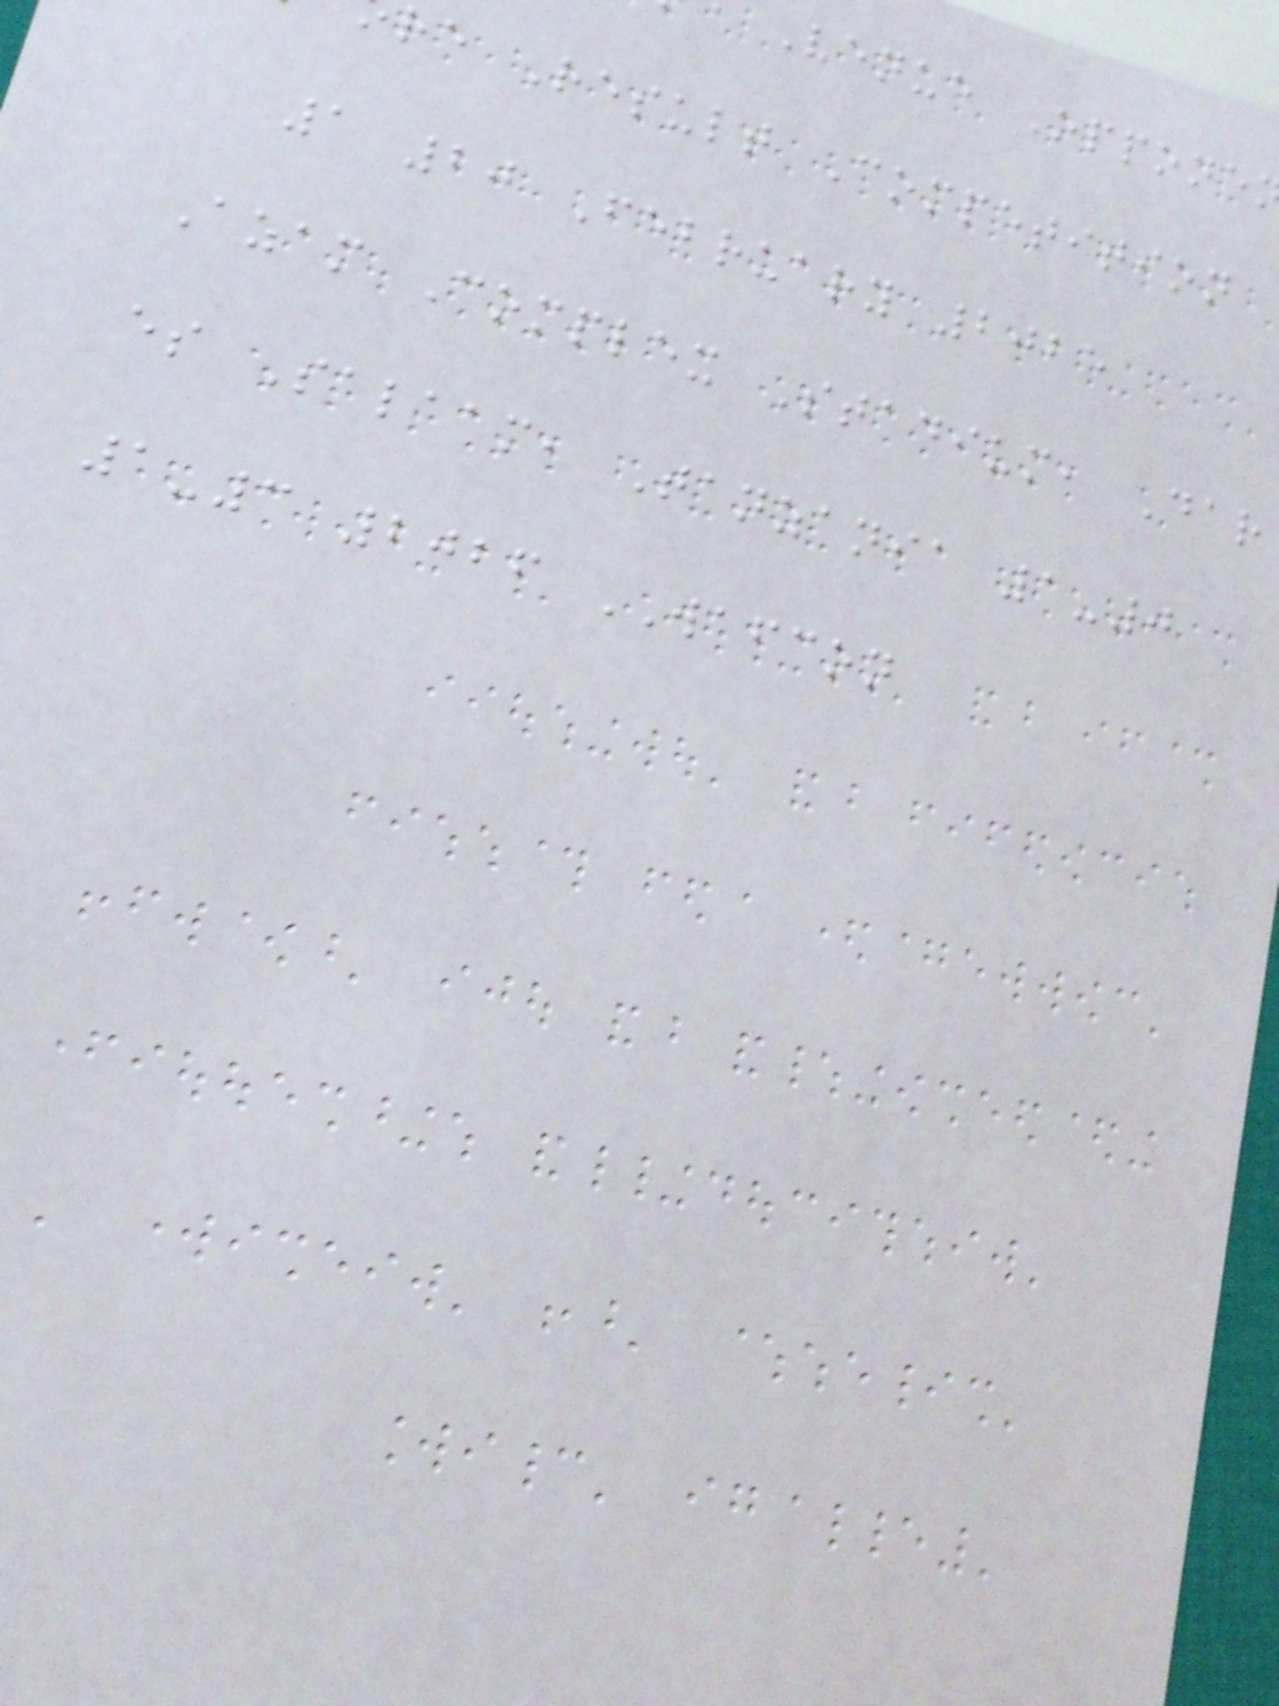Venue Oppone
re Result Competition
1 20 February 2025
Azam Complex Stadium, Dar
es Salaam, Tanzania 1-0
1-3 2026 WAFCON
